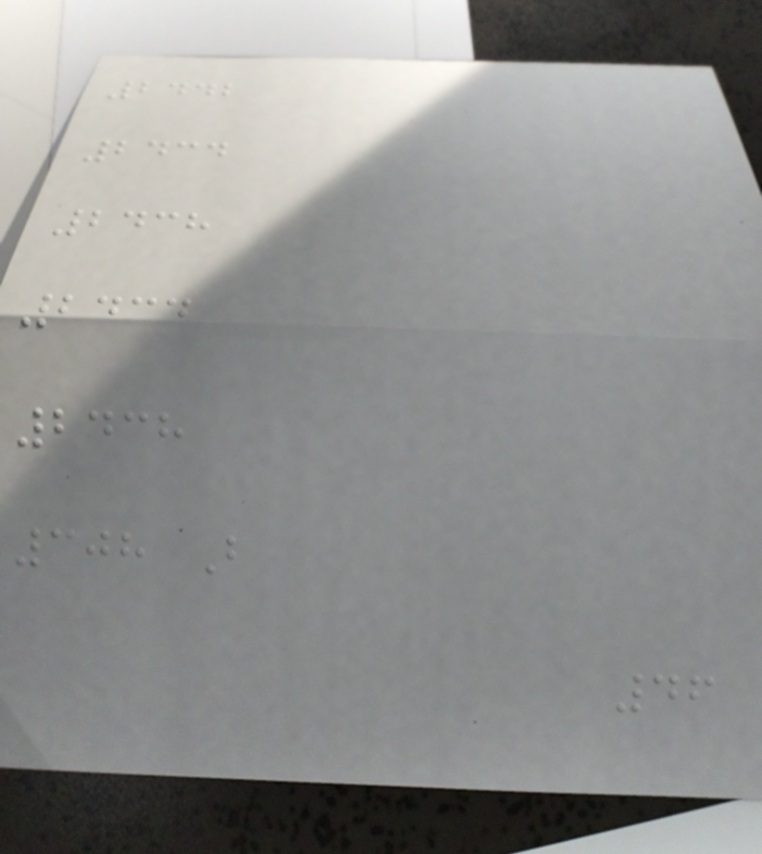2442
2434
2438
2434
2438
308 B
46
